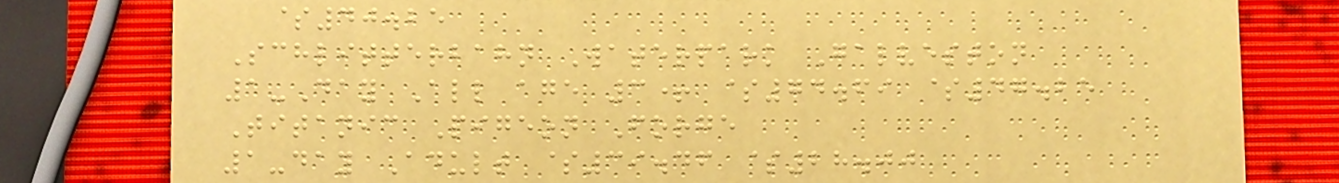$40.25
Schlitterbahn Waterpark Galveston
1-Day All age 3+ $74.69 $47.25
Titanic Pigeon Forge
1-day Adult $39.46 $28.00
